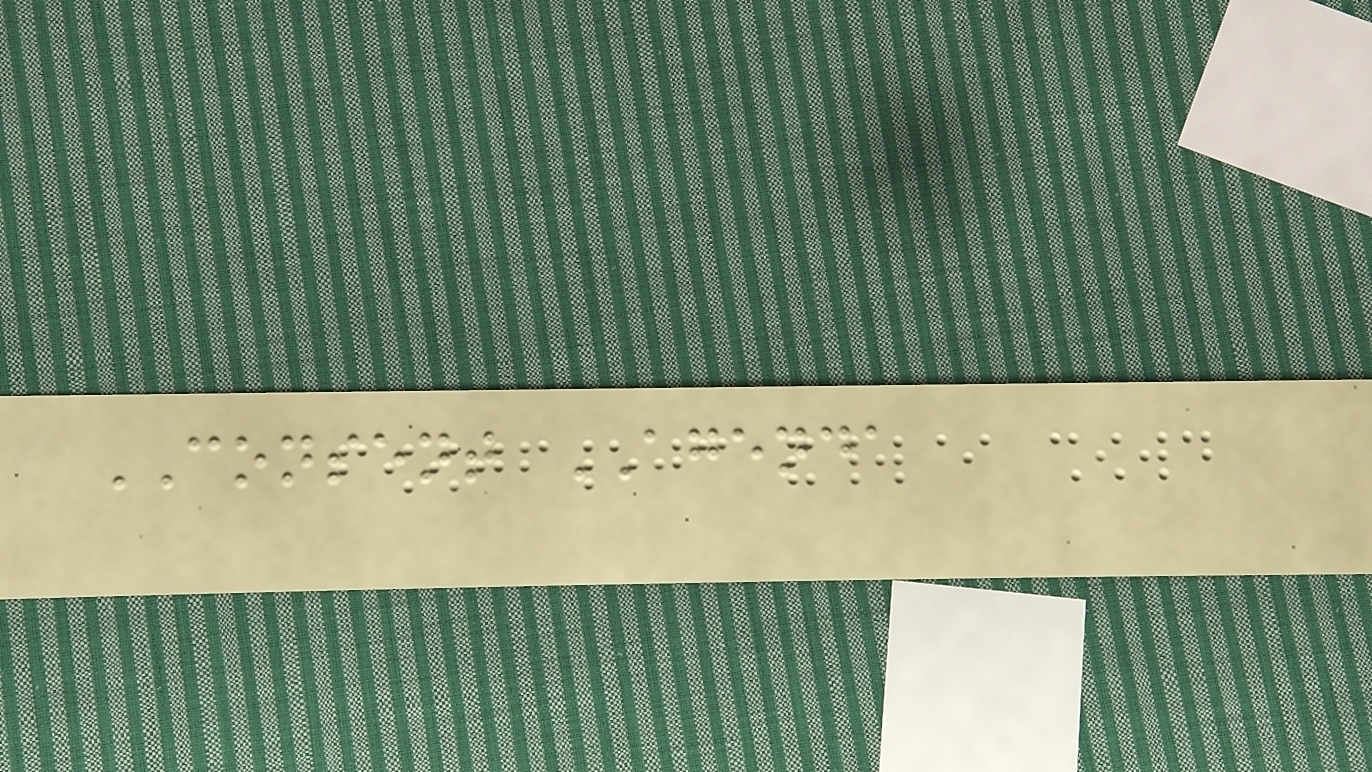CONSENT AGENDA
